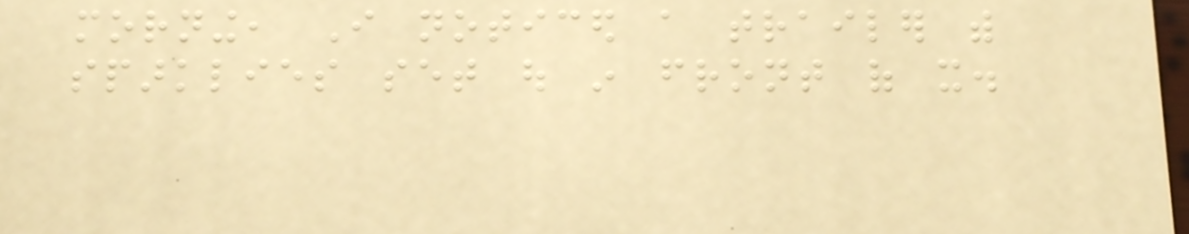morning, I noticed a trailer with
sparklies set out in front of it.
